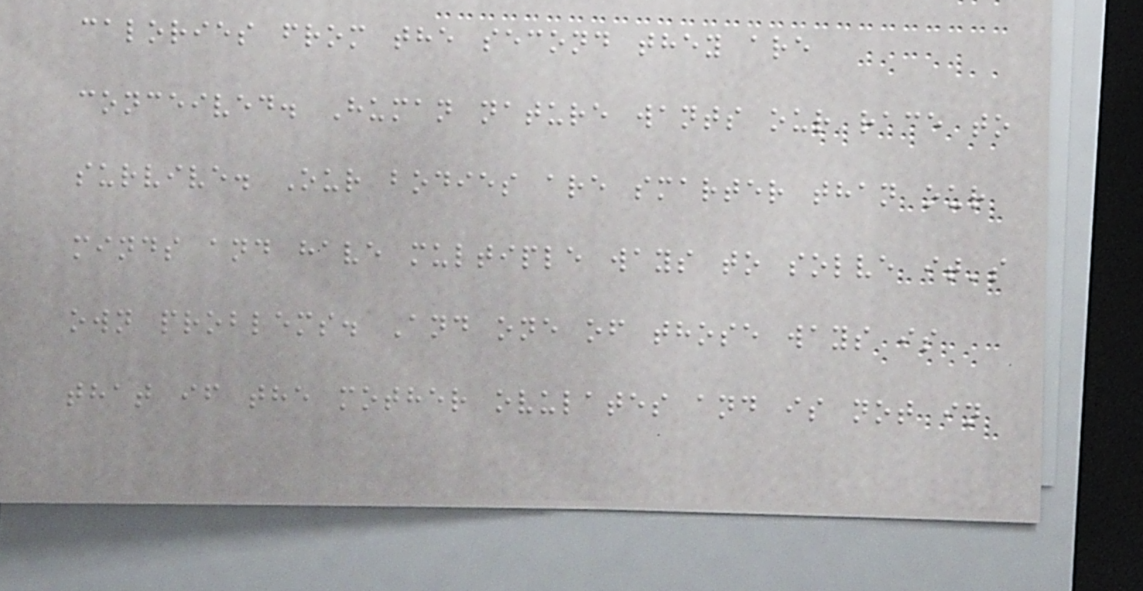calories from the second they are
conceived. Human nature wants our race to
survive. Our bodies are smarter than our
minds and have multiple ways to solve it's
own problems. And one of those ways is
that if the mother ovulates and is not in
